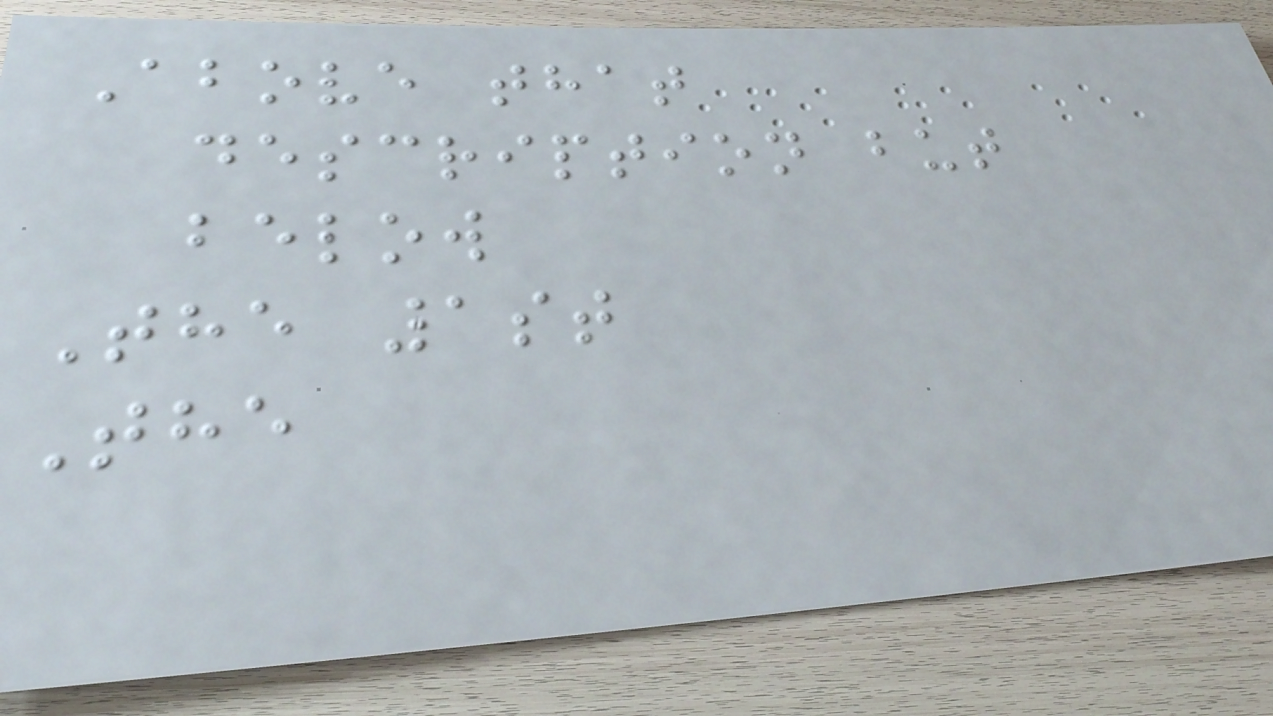Above that
description but
below
The 1st
The
